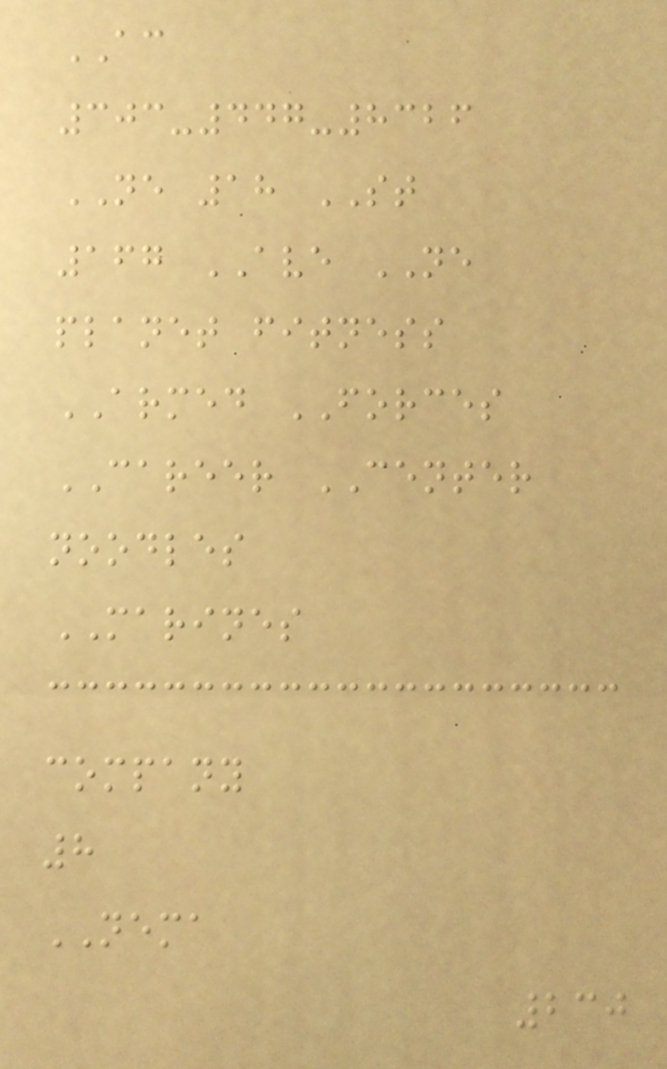AC
303-447-8326
NE 18 ST
167 AVE NE
planet fitness
ARMED FORCES
CAREER CENTER
noodles
MARINES
company
8
NEMA
230
